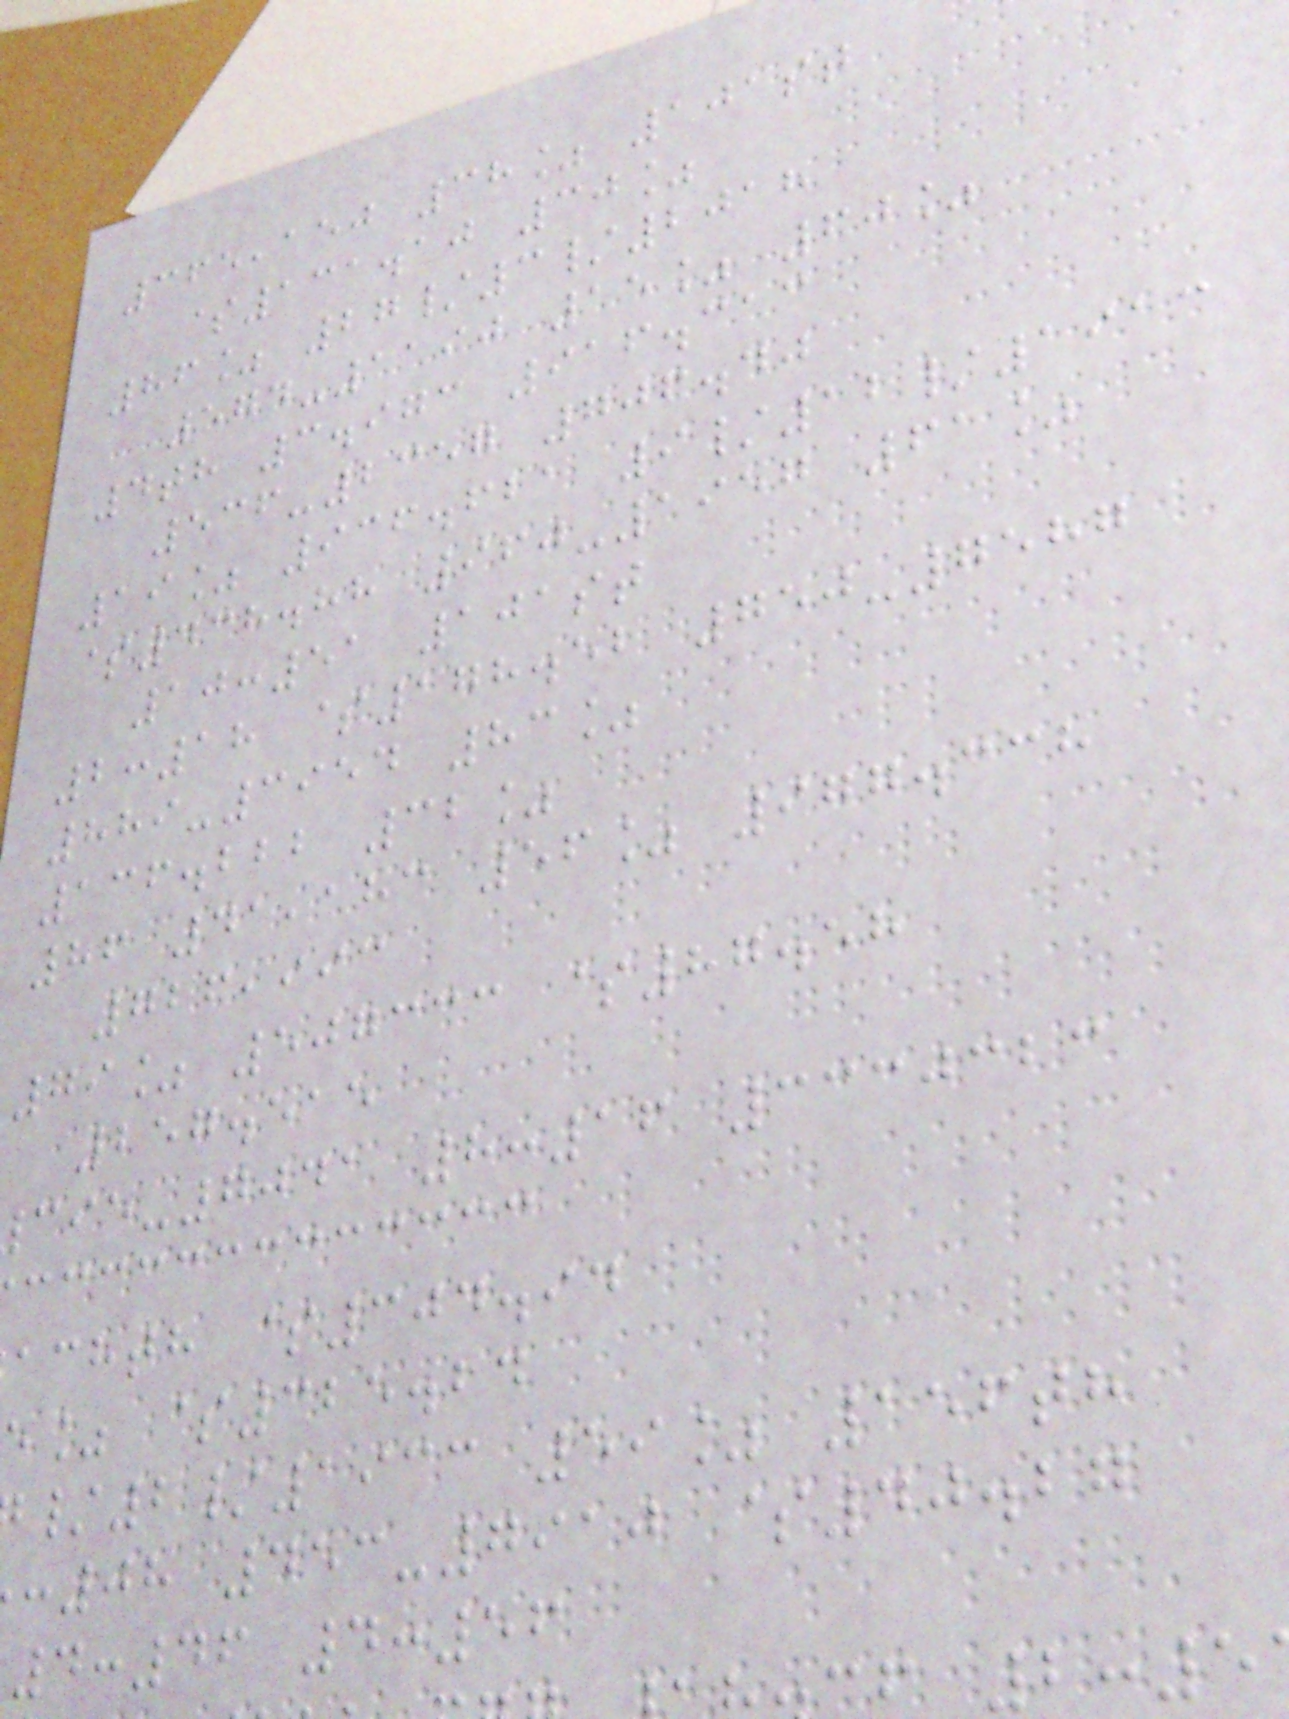365,150 38% 101st
$131.10 30%
86% 27/3/2018
574-1190 15% 60%
4th 3.973 916.313
536-2357 706.40
19% 936.621 9/12/1913
$438.88 960-1957 61%
10:51 101st
2:18 $178.52 750-7587
889-3954 83%
136.222 32%
86 41,183 56% 977.338
726,993
79% 507333 $87.58
257.515
-7041 8:16 3330323
achth $304.94
e% $325.24
/2/1933 59% 156th
:08 453-7910 $40.27
4:46 4:56
